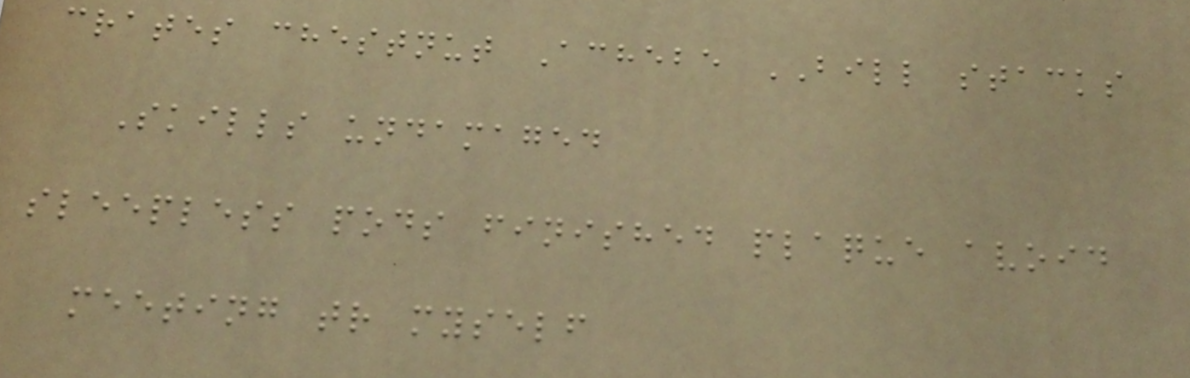crates chestnut Achebe BILL stacks
Skills undamaged
sleepless pods finished plaque avoid
meeting tr myself
